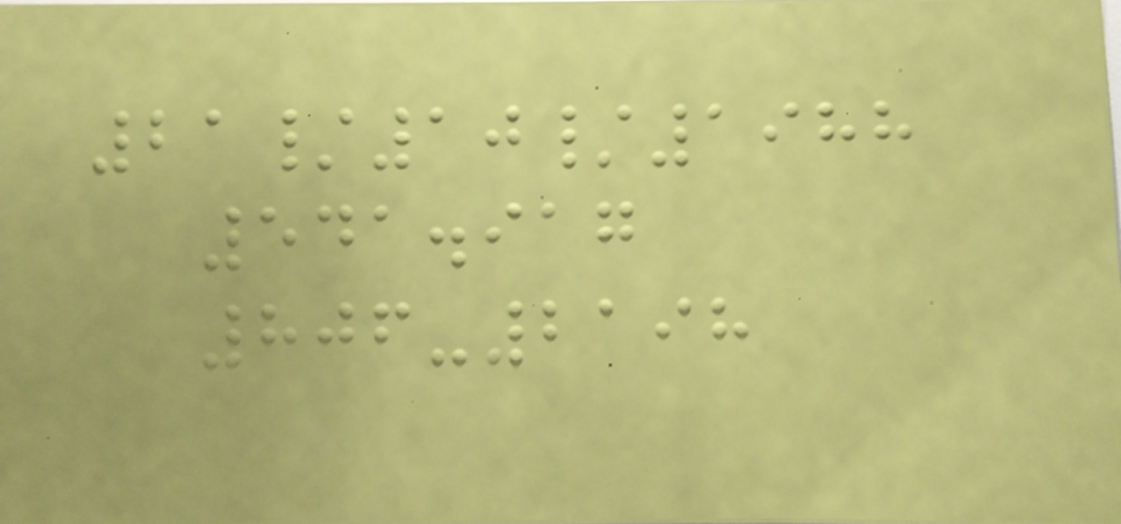21/10/1988
541.917
806-2198
